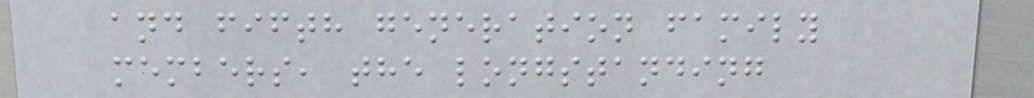and fifth generation family
members, the longstanding
